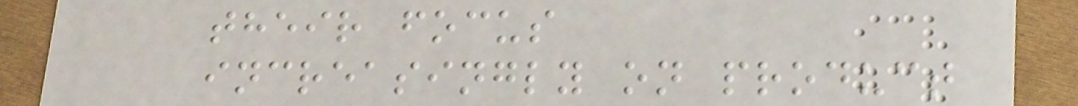their focus
increasingly on product
